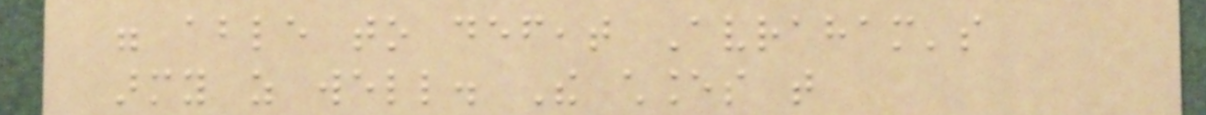were able to defeat Avraham's
army as well. The chances that
